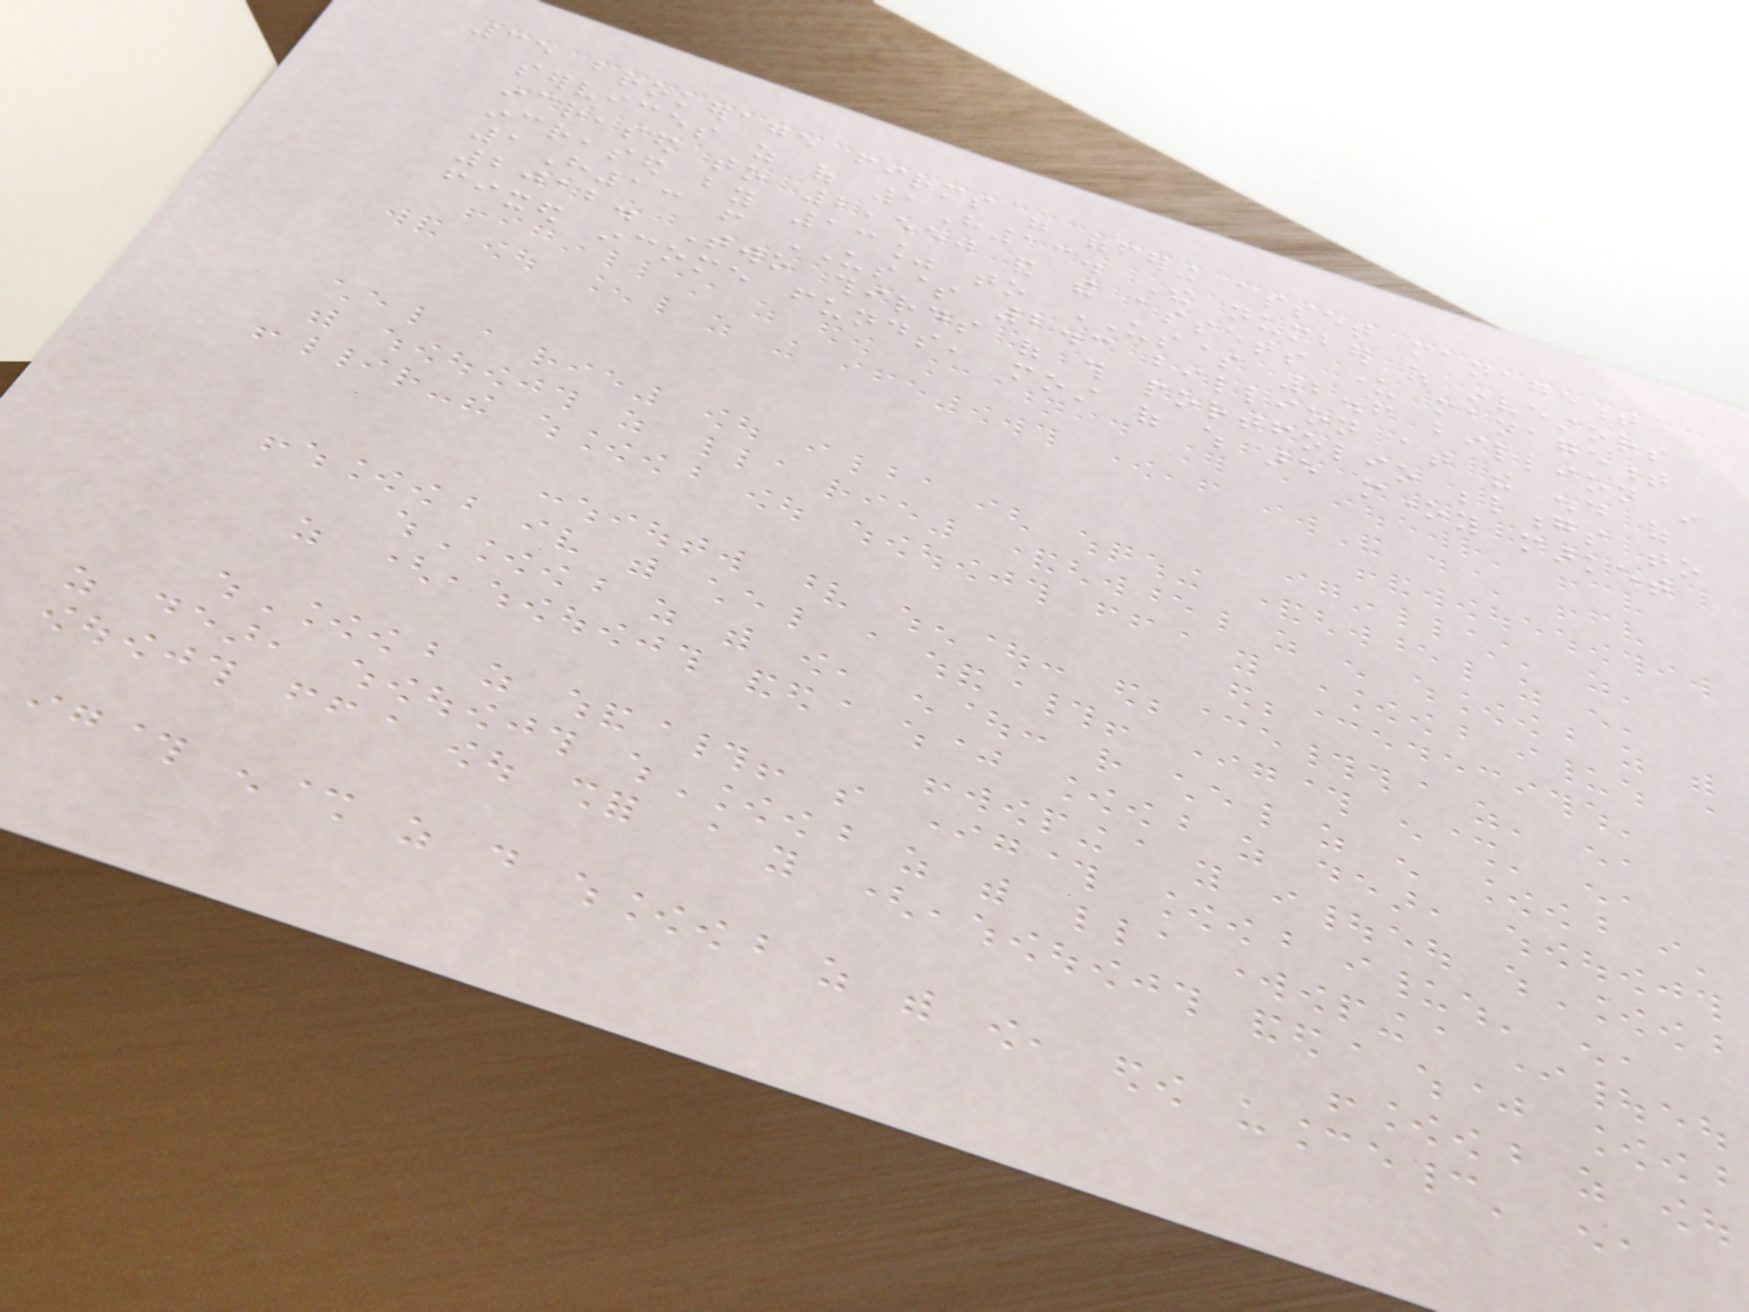35 brokerage firms were offering asset management
services as of 1H13. The number of investors
increased to 2,550 and the assets under management
increased by 13% to US$ 2.6 billion in
1H13 from US$ 2.3 billion at the end of
2012. Two thirds of this portfolio belongs to
fixed income funds, most of which are money market
